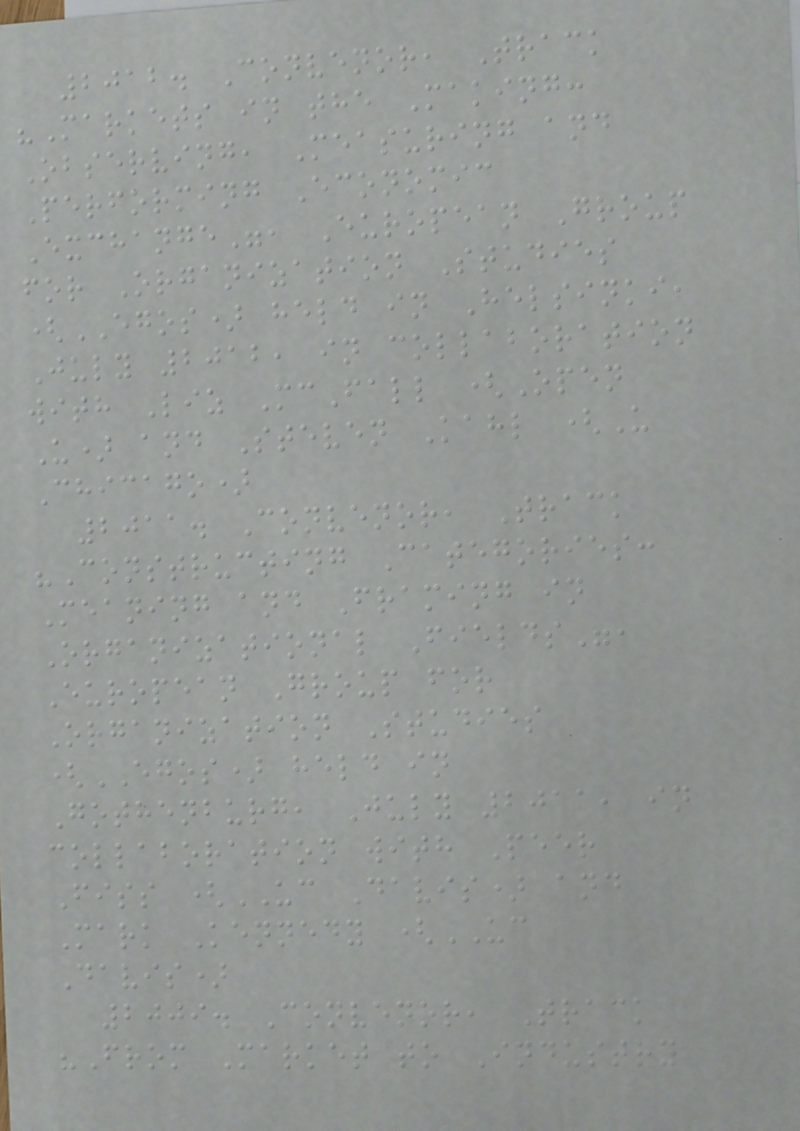2012. Convenor, Track
"Markets in the Making:
Observing, Measuring and
Performing Economic
Exchange", European Group
for Organization Studies
(EGOS) held in Helsinki,
July 2012, in collaboration
with Liz McFall (Open
U) and Steven Kahl (U
Chicago)
2011. Convenor, Track
"Constructing Categories:
Meaning and Framing in
Organizational Fields",
European Group for
Organization Studies
(EGOS) held in
Gothenburg, July 2011, in
collaboration with Peer
Fiss (UC Davis) and
Mark Kennedy (UC
Davis)
2009. Convenor, Track
"From Market to Industry
